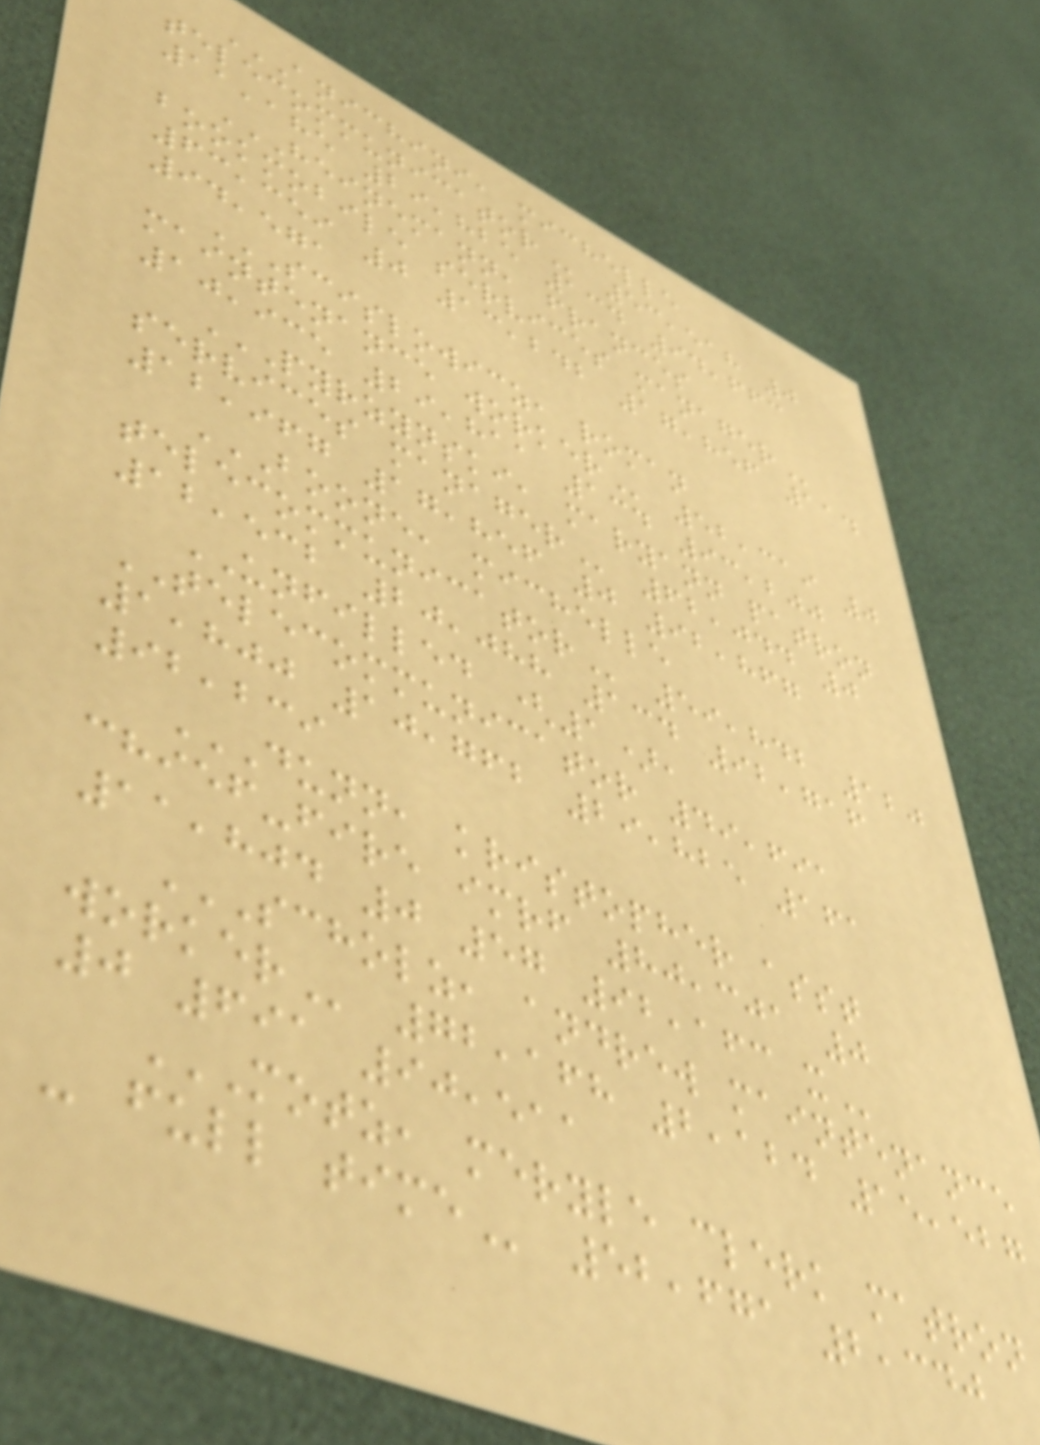ANICHINI, MICHELLE
TELECOMMUNICATOR 53,518 0
11,185 29,825 134 94,663
HEINEMANN, FRANCES
BOOKMOBILE SERVICES MANAGER
63,359 0 13,242 17,856 114
94,571
SCISLOWICZ, ROMAN
MAINTENANCE WORKER 52,319 0
10,935 29,811 134 93,200
PYRZYNSKI, MARYANN PATRON
SERVICES MANAGER 62,044 0
12,967 17,856 0 92,867
BOONE, MICHELLE
TELECOMMUNICATOR 59,842 120
12,532 20,088 134 92,716
UNFILLED (1),
TELECOMMUNICATOR 49,691
1,800 10,762 29,825 161
92,239
DUNN, KRISTOPHER ASST
CHIEF-FIRE IMRF 80,301 0
11,804 0 57 92,163 X
SCHOLZ, ANDREW MAINTENANCE
WORKER 72,168 2,124 15,527
0 691 90,511
MOTZ, MERYLE CLERK MATRON
- FULL TIME 52,671 2,340
